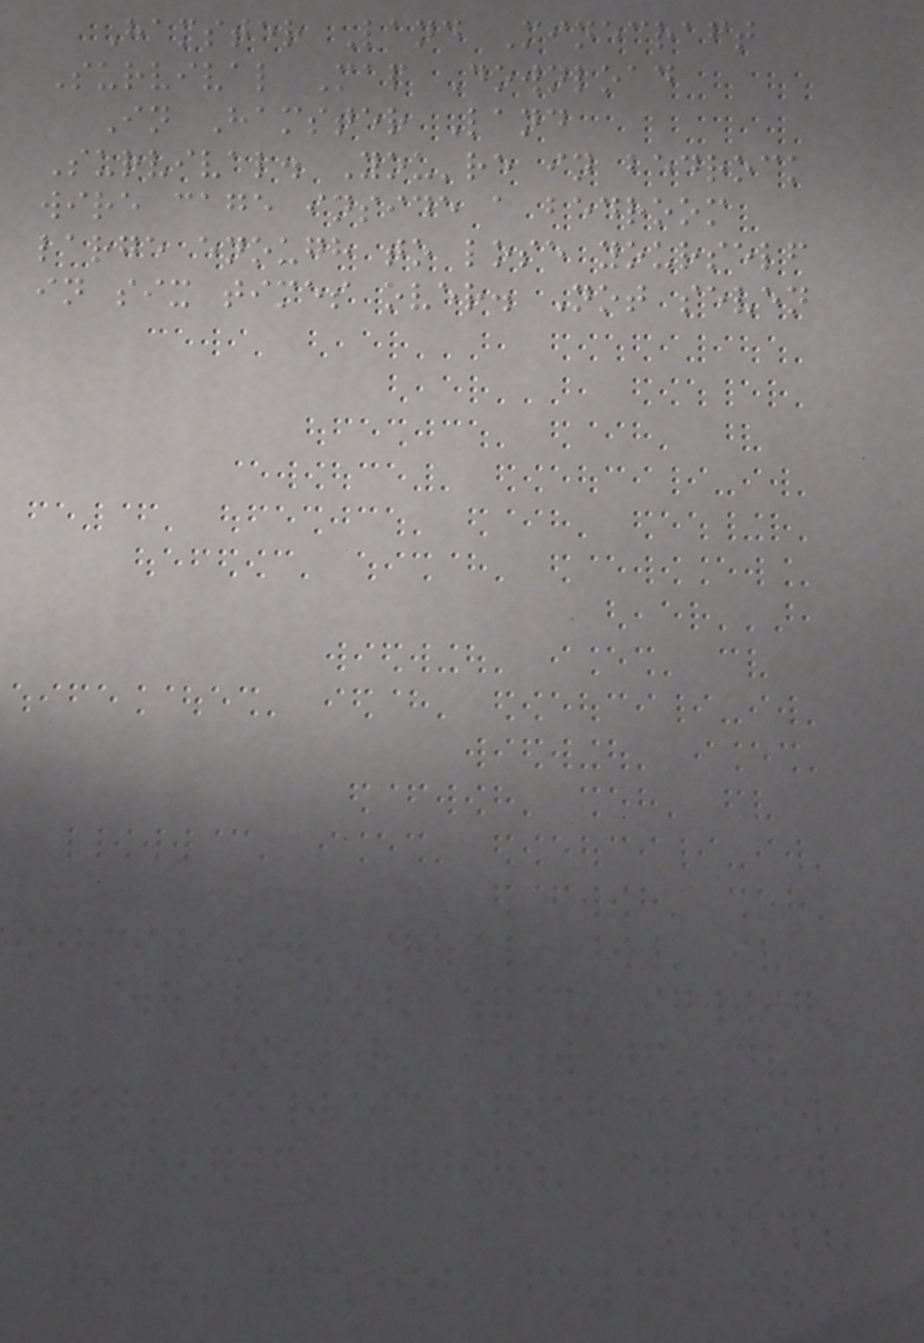Hamster Land Minecraft
Survival Map Download
In Hamster Land
Survival. You're in bedrock
wire cage inside a bedroom
large enough to lose yourself
in six times over. Not seven
